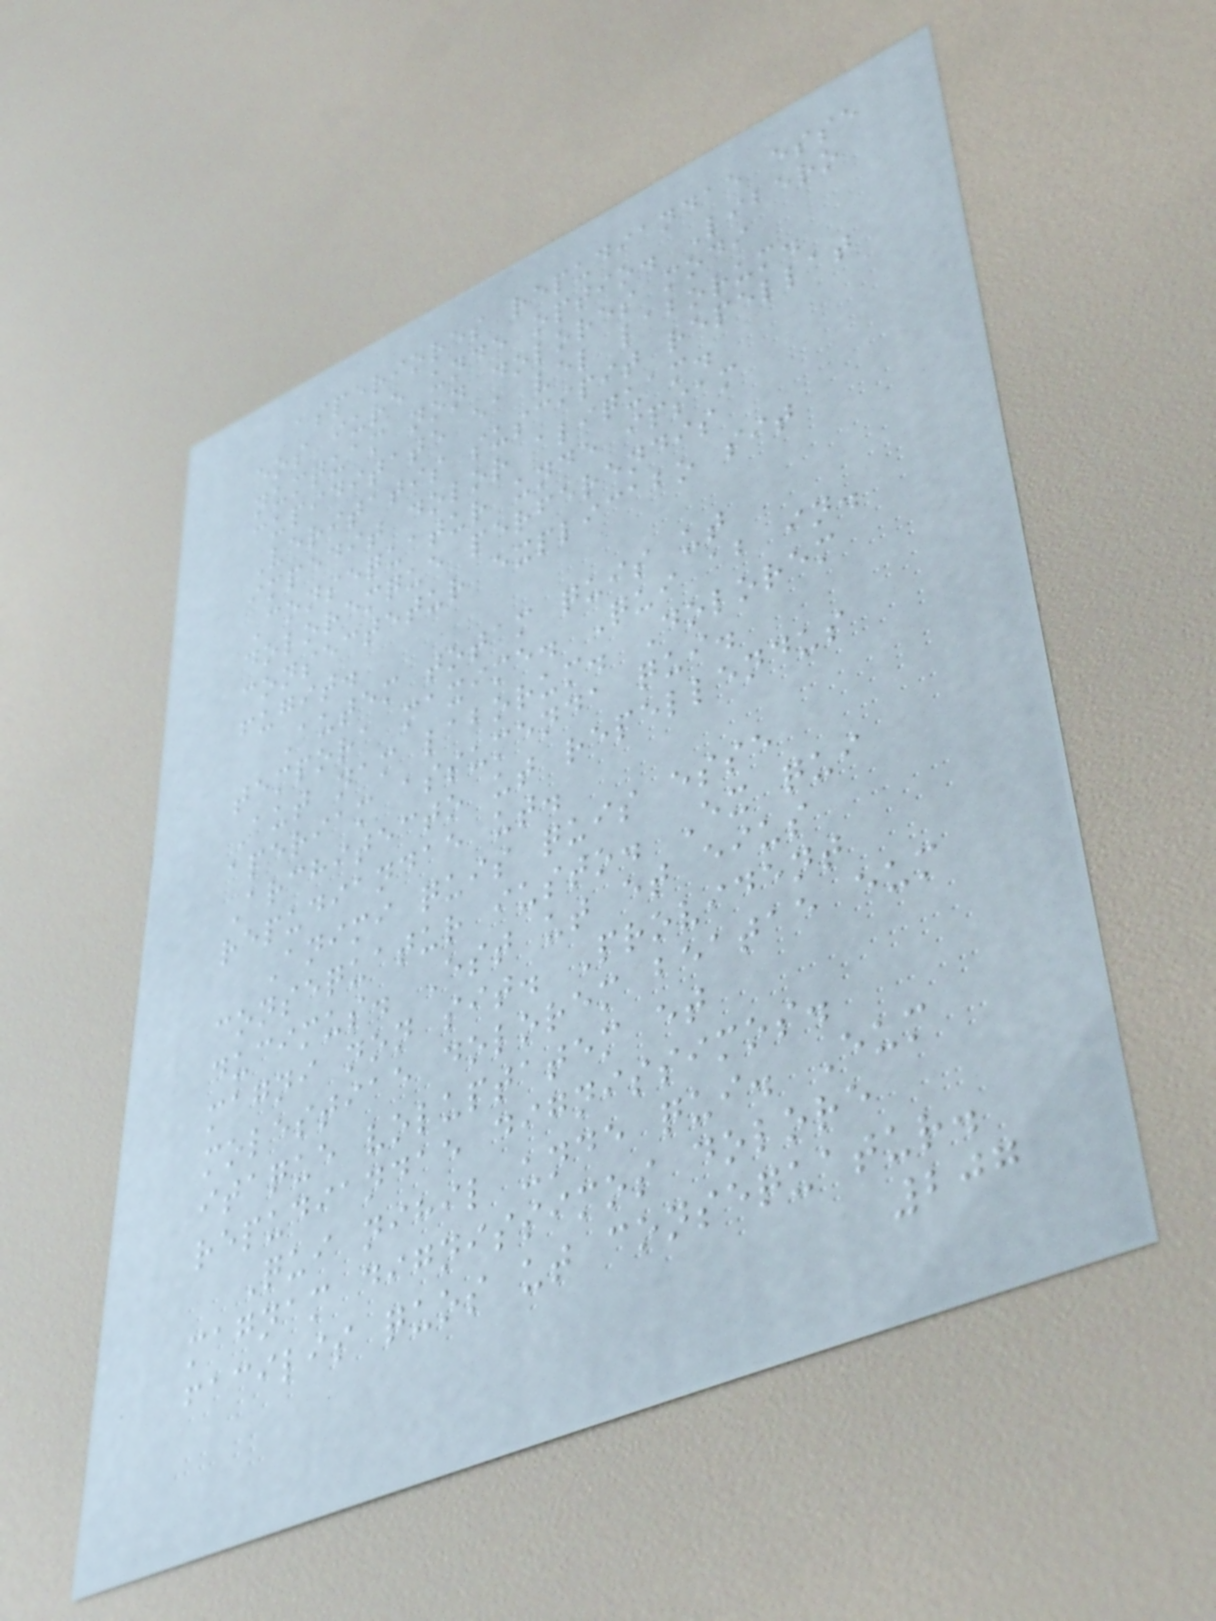asperiores repudiandae esse
eos iure unde optio. Libero
numquam non dolores modi
cupiditate ea vel laborum.
Veritatis suscipit repellat
impedit dolor aliquam.
Consequatur unde ipsam
doloremque perferendis
consectetur explicabo sit
fugit.
Autem totam quis ut
tempora maxime. Qui ab in.
Aut nam laborum. Dolorem
aperiam assumenda qui.
Architecto ut repellendus
repudiandae ut.
Animi quis quis esse
consequatur iusto. Ex qui
ducimus. Est ut et eius
magni non sit. Provident
molestiae dolorem beatae eum
itaque voluptatem et
repudiandae dignissimos.
Qui nihil unde qui. Eum
magnam dignissimos dolore
facilis quos ut consequatur.
207
